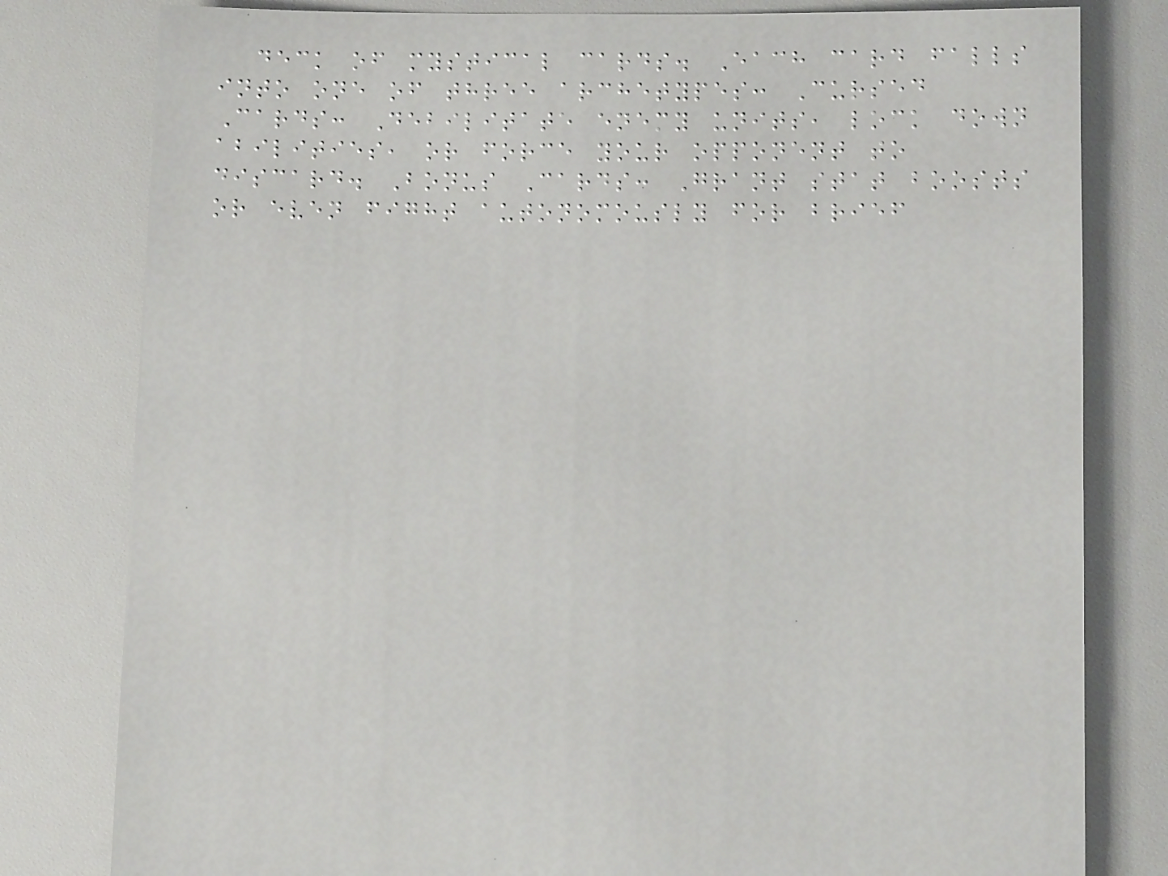deck of mystical cards. Each card falls
into one of three archetypes: Cursed
Cards: Debilitate enemy units, lock down
abilities, or force your opponent to
discard. Bonus Cards: Grant stat boosts
or even fight autonomously for brief
